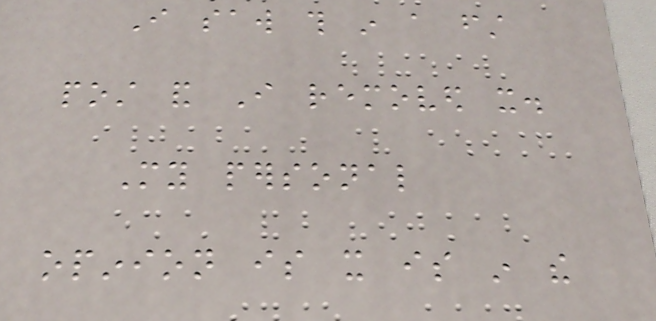I saw this in a first
post and I removed it.
My personal
opinion is it is in the
